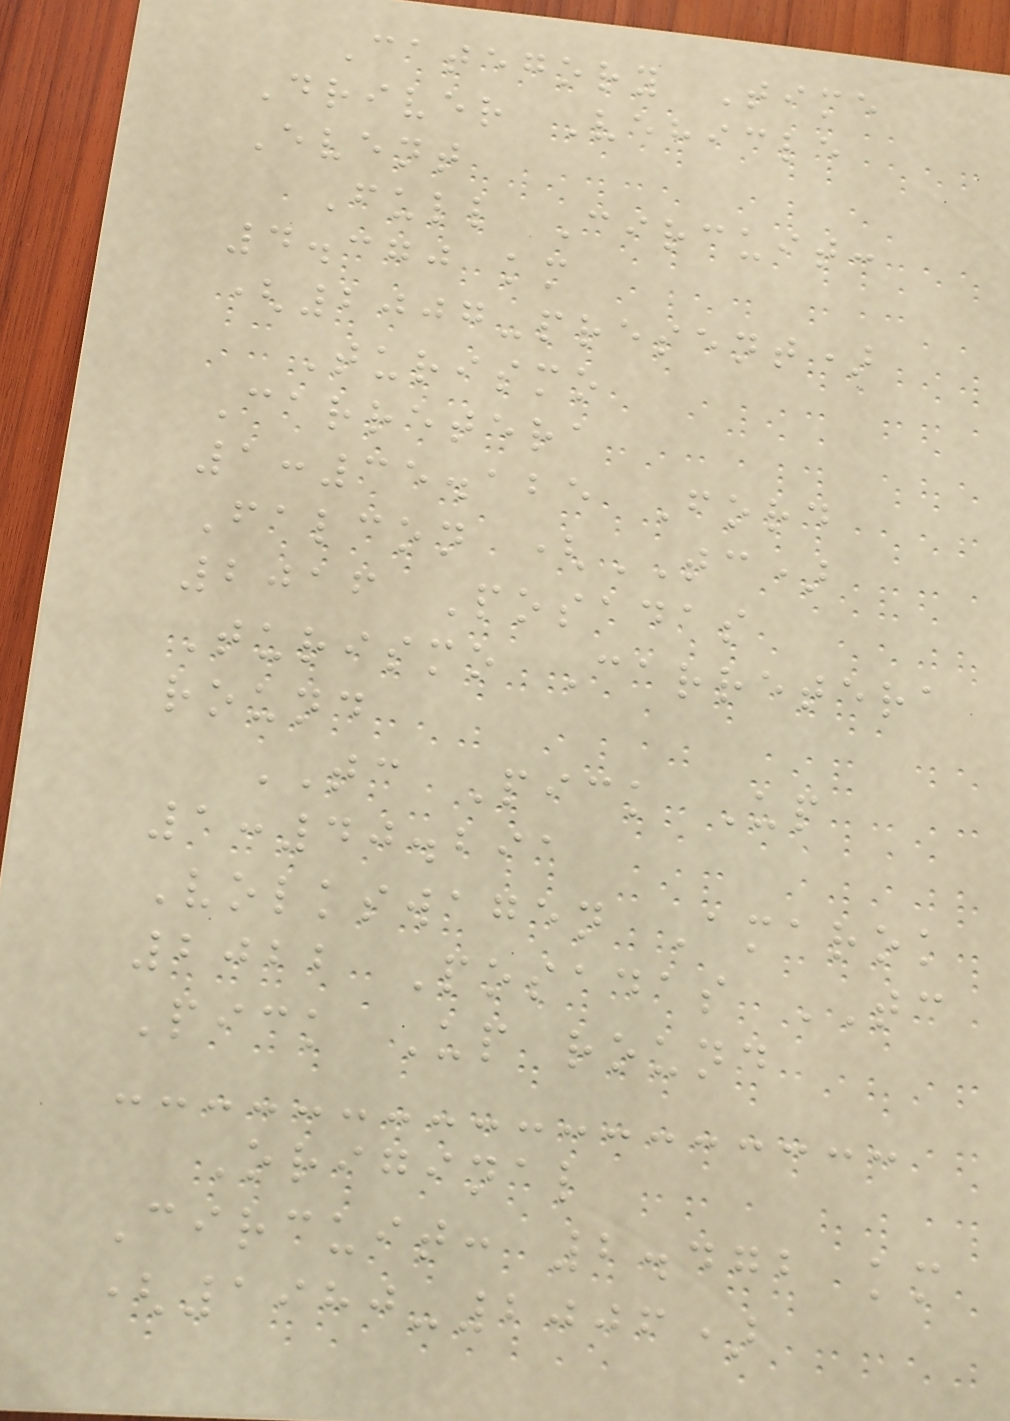Category Time
Driver Vehicle
Event
Full Circuit:
4.370 km
(2007-present)
Turismo
Carretera
1:35.125 Ford
Falcon (TC)
2016 Posadas
Turismo Carretera
round
TC Pick Up
1:40.291
Volkswagen Amarok
2022 Posadas TC
Pick Up round
Original
Circuit: 2.472 km
(1980-2006)
